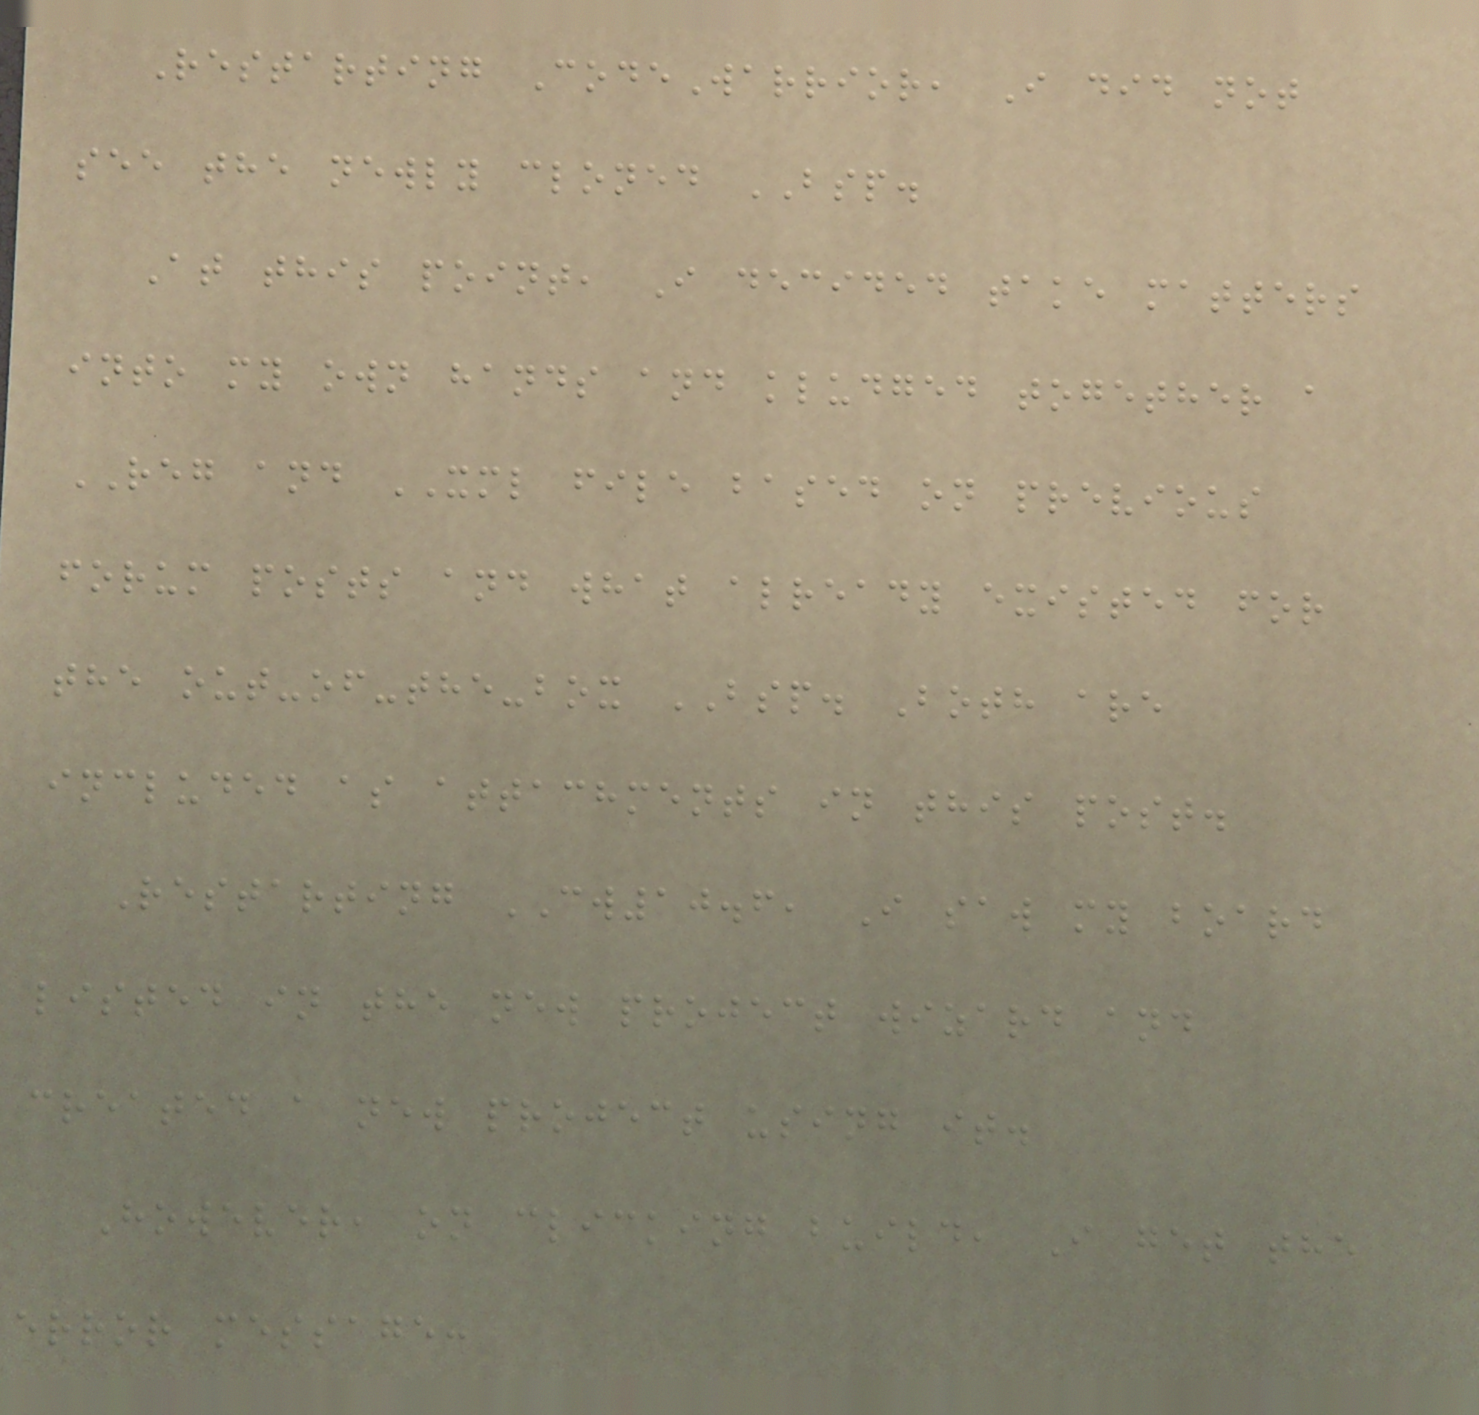Restarting CodeWarrior, I did not
see the newly cloned BSP.
At this point, I decided take matters
into my own hands and kludged together a
REG and XML file based on previous
forum posts and what already existed for
the out-of-the-box BSP. Both are
included as attachments in this post.
Restarting CW10.6, I saw my board
listed in the new project wizard and
created a new project using it.
However, on clicking build, I get the
error message:
